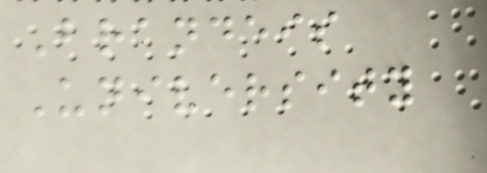Brandeis
University
